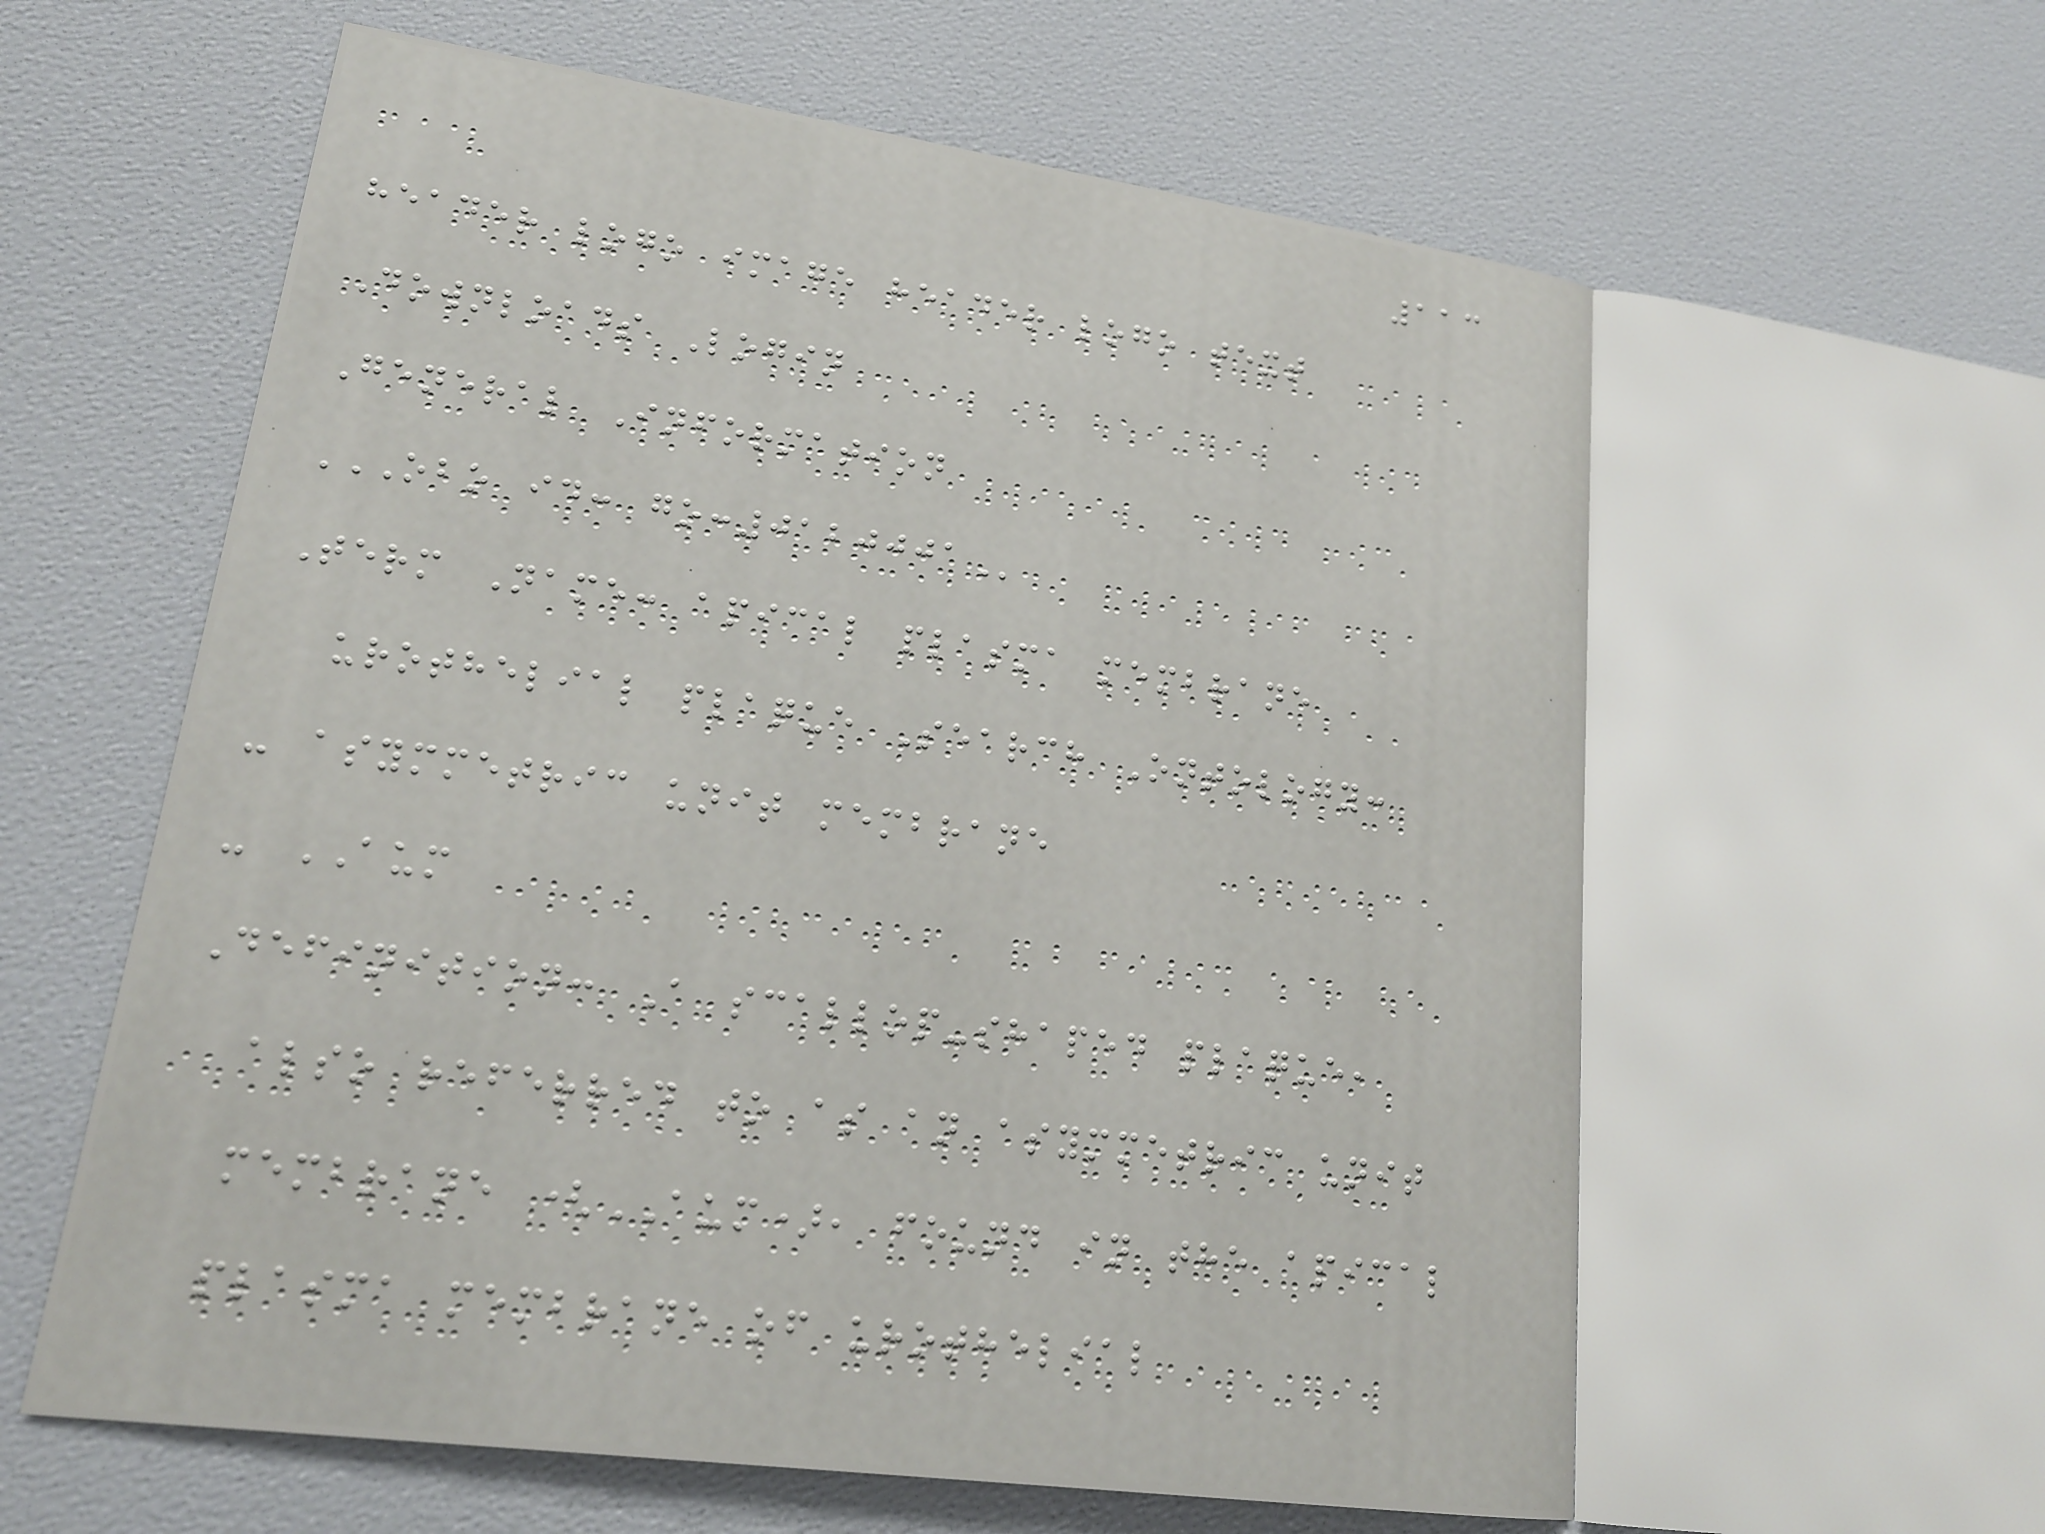113
header logo image header logo text
Downloads Login
General Information
OBO ID: GO:0120001
Term Name: apical plasma membrane
urothelial plaque Search Ontology:
- asymmetric unit membrane
- AUM
Definition: A scallop-shaped plaque,
also referred to as an asymmetric unit
membrane (AUM), found in the apical
plasma membrane of urothelial
